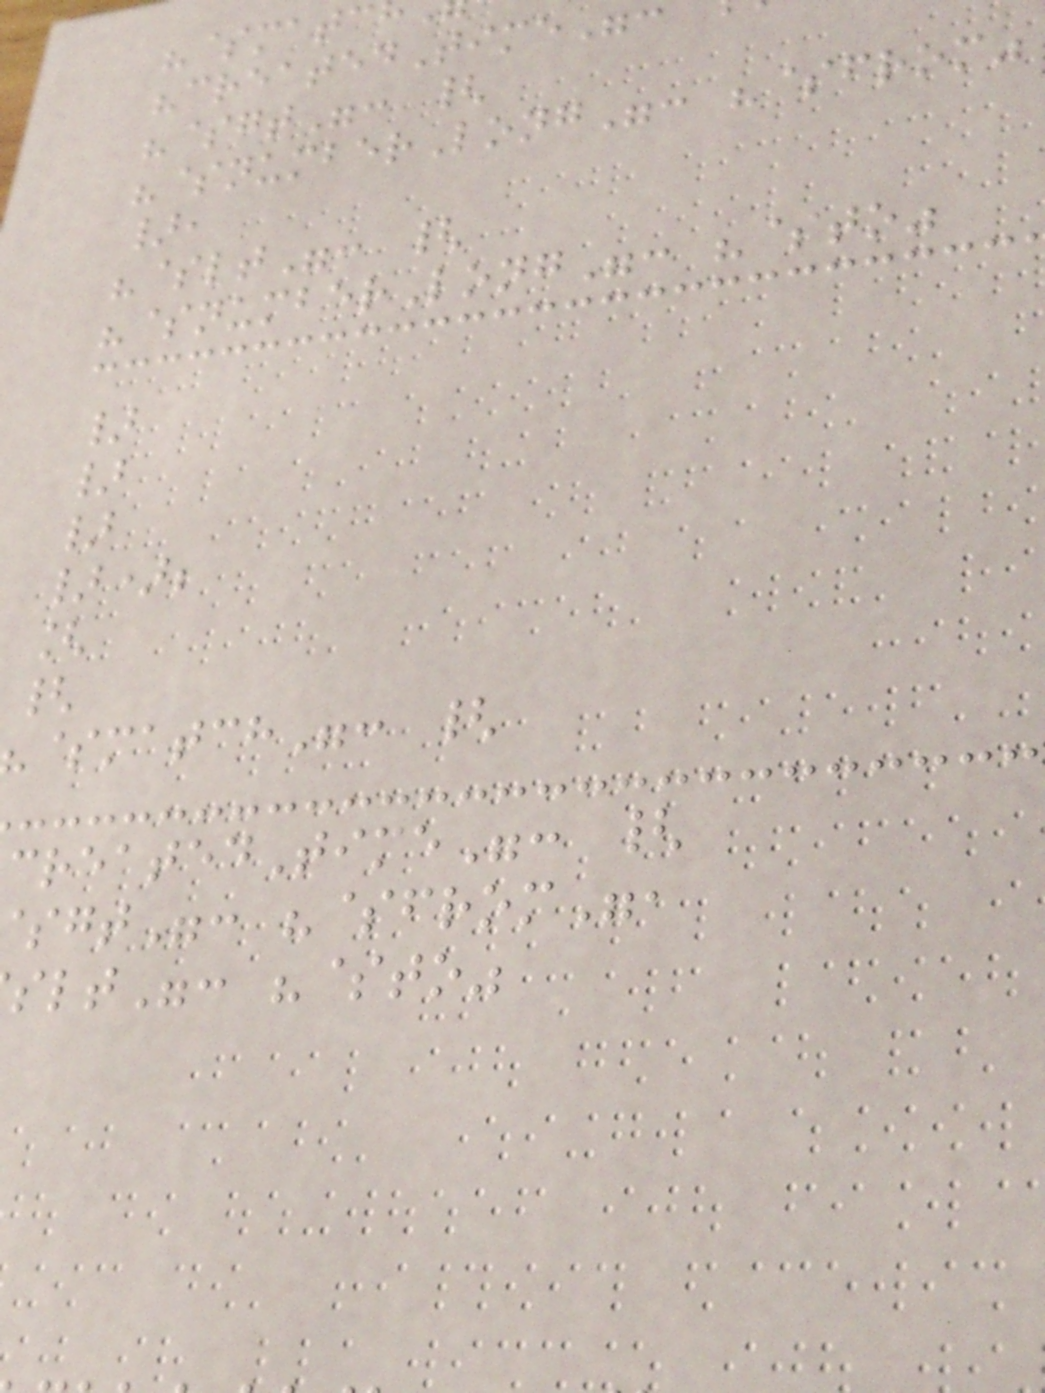"$matc
"createdTime
"$gt": {
"$numberLong": "$from"
},
"$lt": {
"$numberLong": "$to"
}
}
}
});
[
{
$match": {
createdTime": {
gt": "$from",
lt": "$to"
